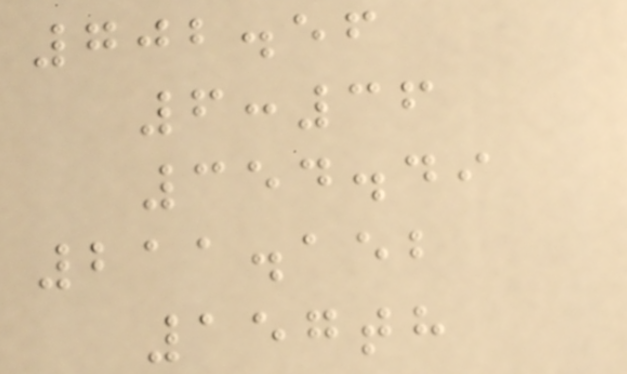702.56
6:36
354.49
211.152
157th
